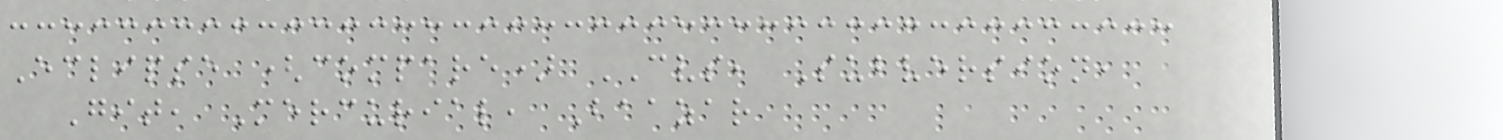Eclipse (compare) CVS, Subversion,
Git, Mercurial, Baazar
